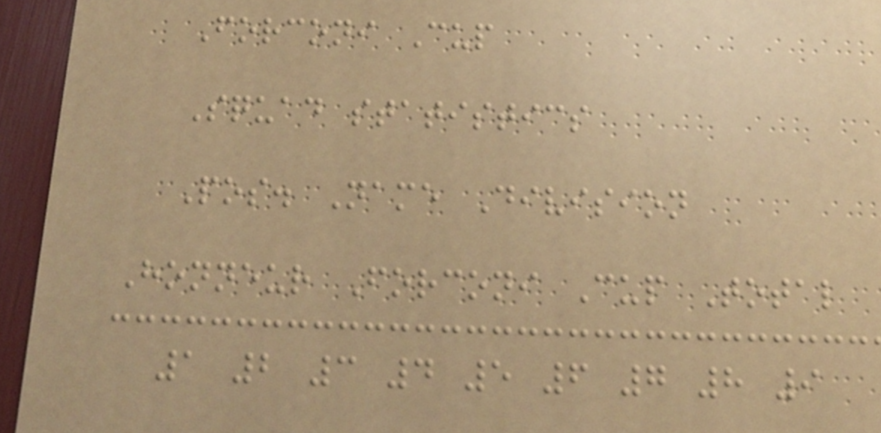Forconi Cup
Squad statistics
Pos. Name Division
Honneur Forconi Cup Total
1 2 3 4 5 6 7 8 9
